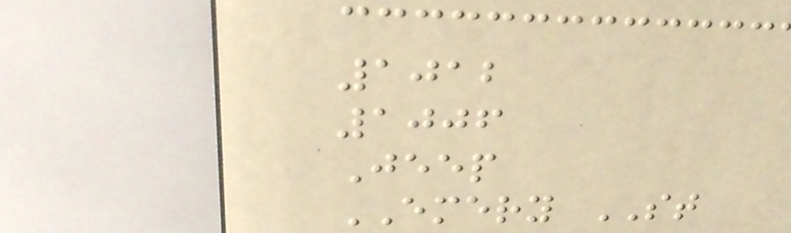1012
1006
Jeep
EMERY ST
